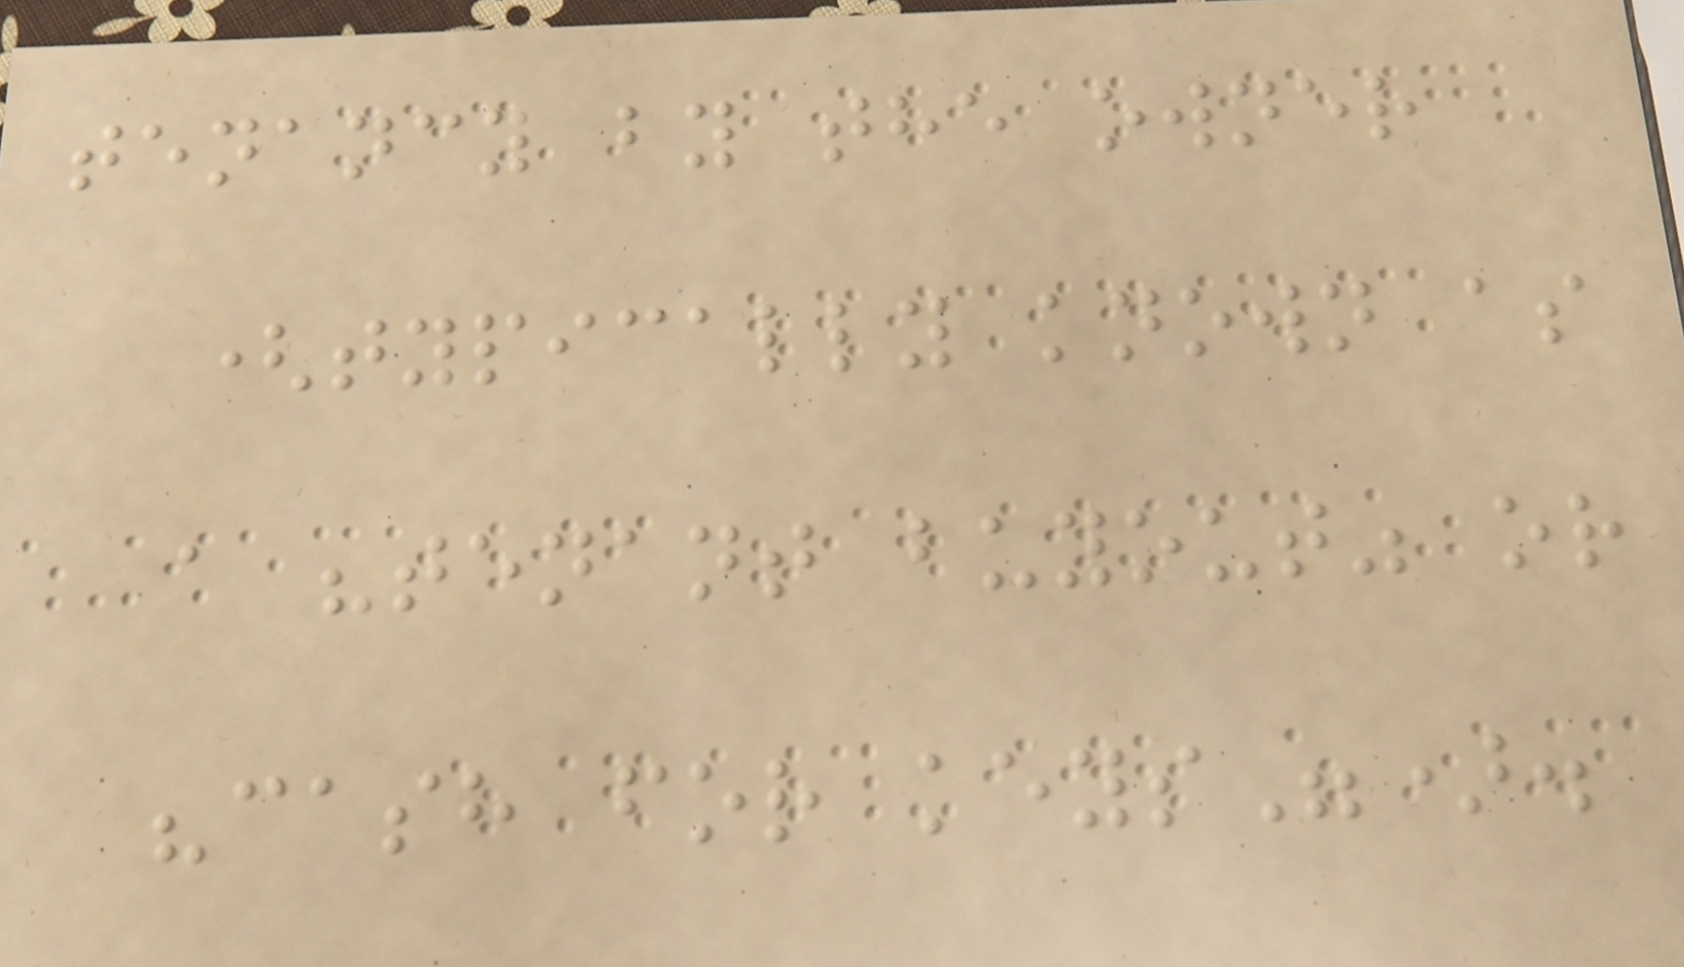tenancy by the owner
(typically known as
a "tenant buyout" or
"cash for keys").
